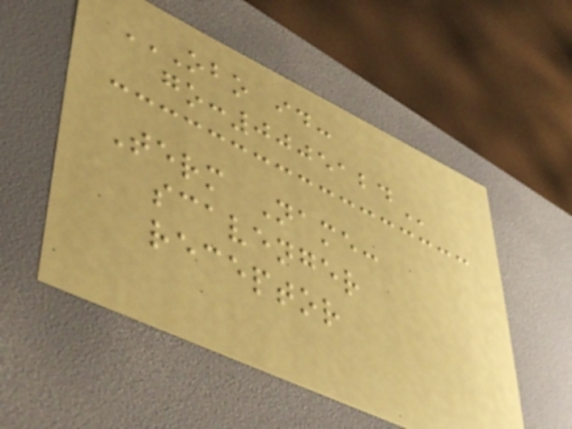OBO ID:
GO:0005124
Term Name:
scavenger
receptor
